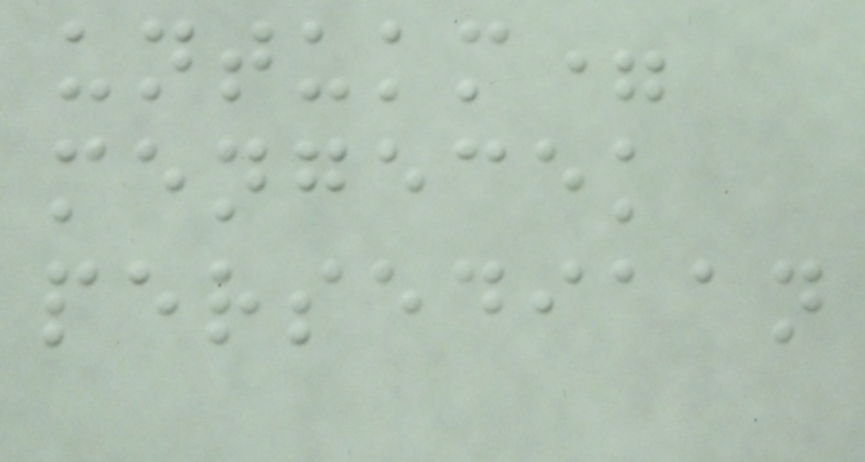untukm=
mengecek
persediaan
